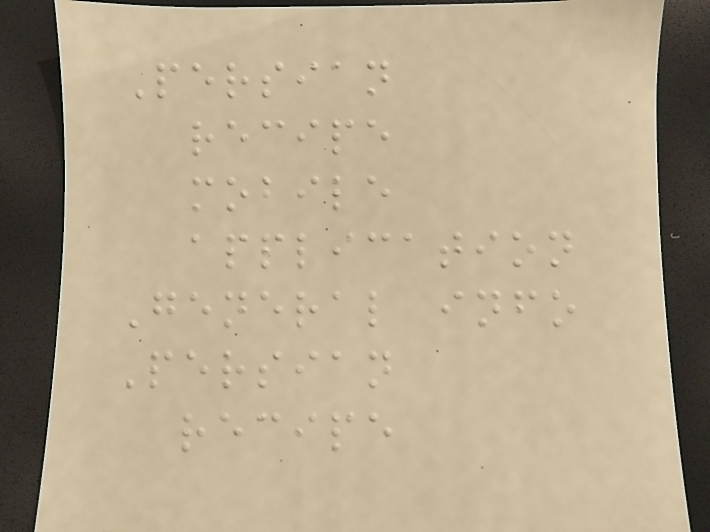Persian
recipe
mobile
application
General info
Persian
recipe
